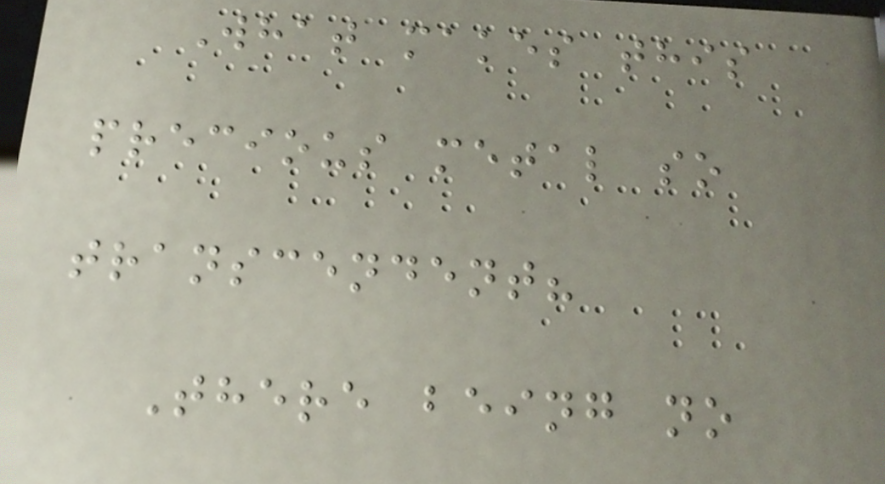What makes this
precious metal so
transcendent?
There being no
